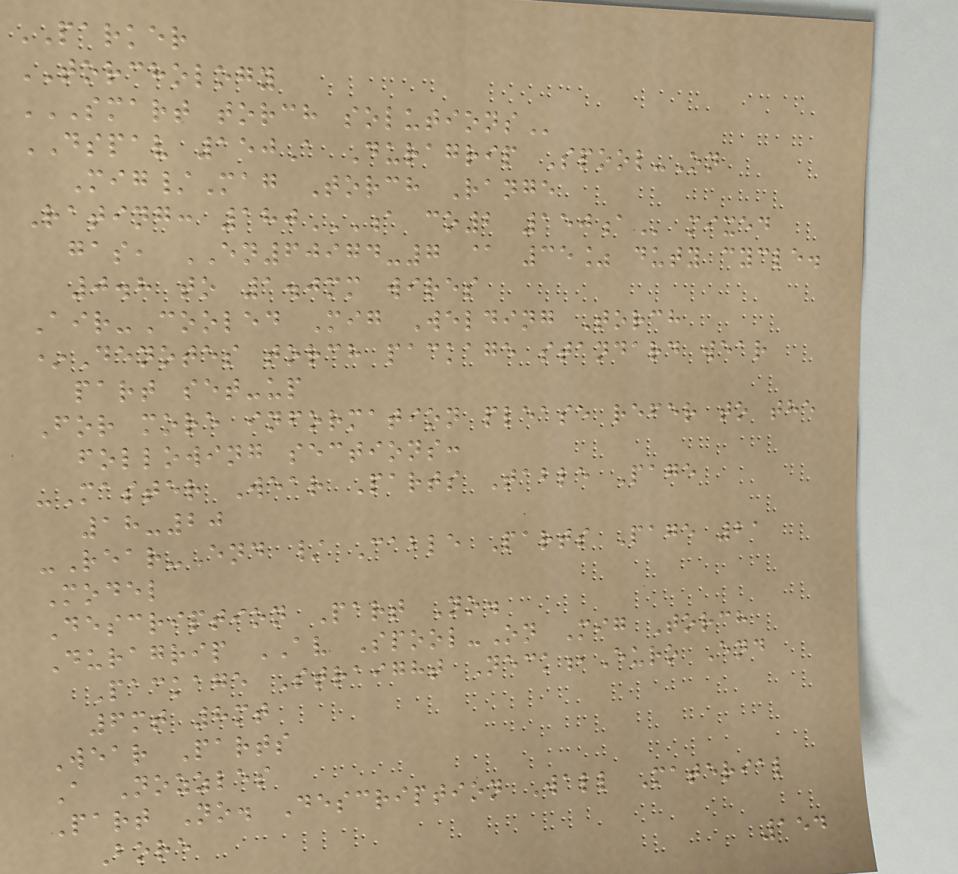PARKER
TORCHOLOGY
SMART TORCH SOLUTIONS
DSPAV 150A Duragrip Spool-On
Mig/Mag Torch Range
Rating: 180A CO2 150A mixed
gas, EN60974-7 @ 35% duty cycle.
0.8 to 1.0mm wires
Air-Cooled Mig Welding Torch
*Denotes torch package standard wear
part set-up
For more information please refer to the
following sections:
-Master Wear Parts Table Page
18-20
-Rear-End / Cable Parts Page 21
Model
Description Part No.
Duragrip AV Spool-On Mig Torch
Package Straight Neck,Euro End
6mt 8mt
Wear Parts
A Nozzles
Part No. Description Wall Material
Bore
154
